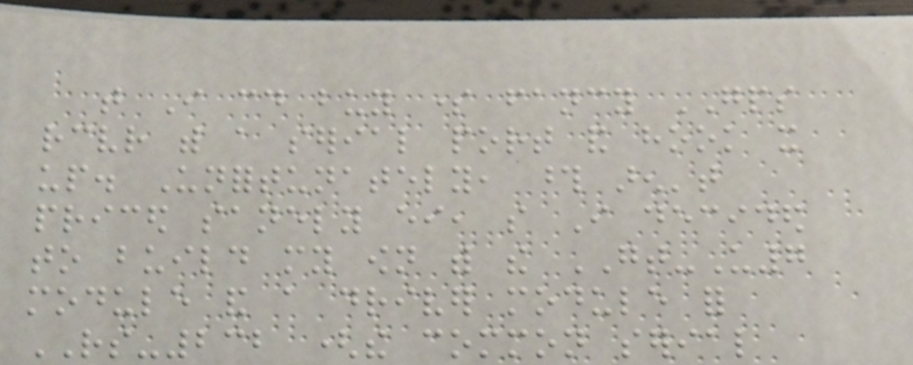that I could buy some fancy GPS
receiver with a serial port and hook it
up. Unfortunately, those aren't
priced sanely either, so I decided
to build my own with the GT-U7
module and a driver module for
RS-232 (the common serial
